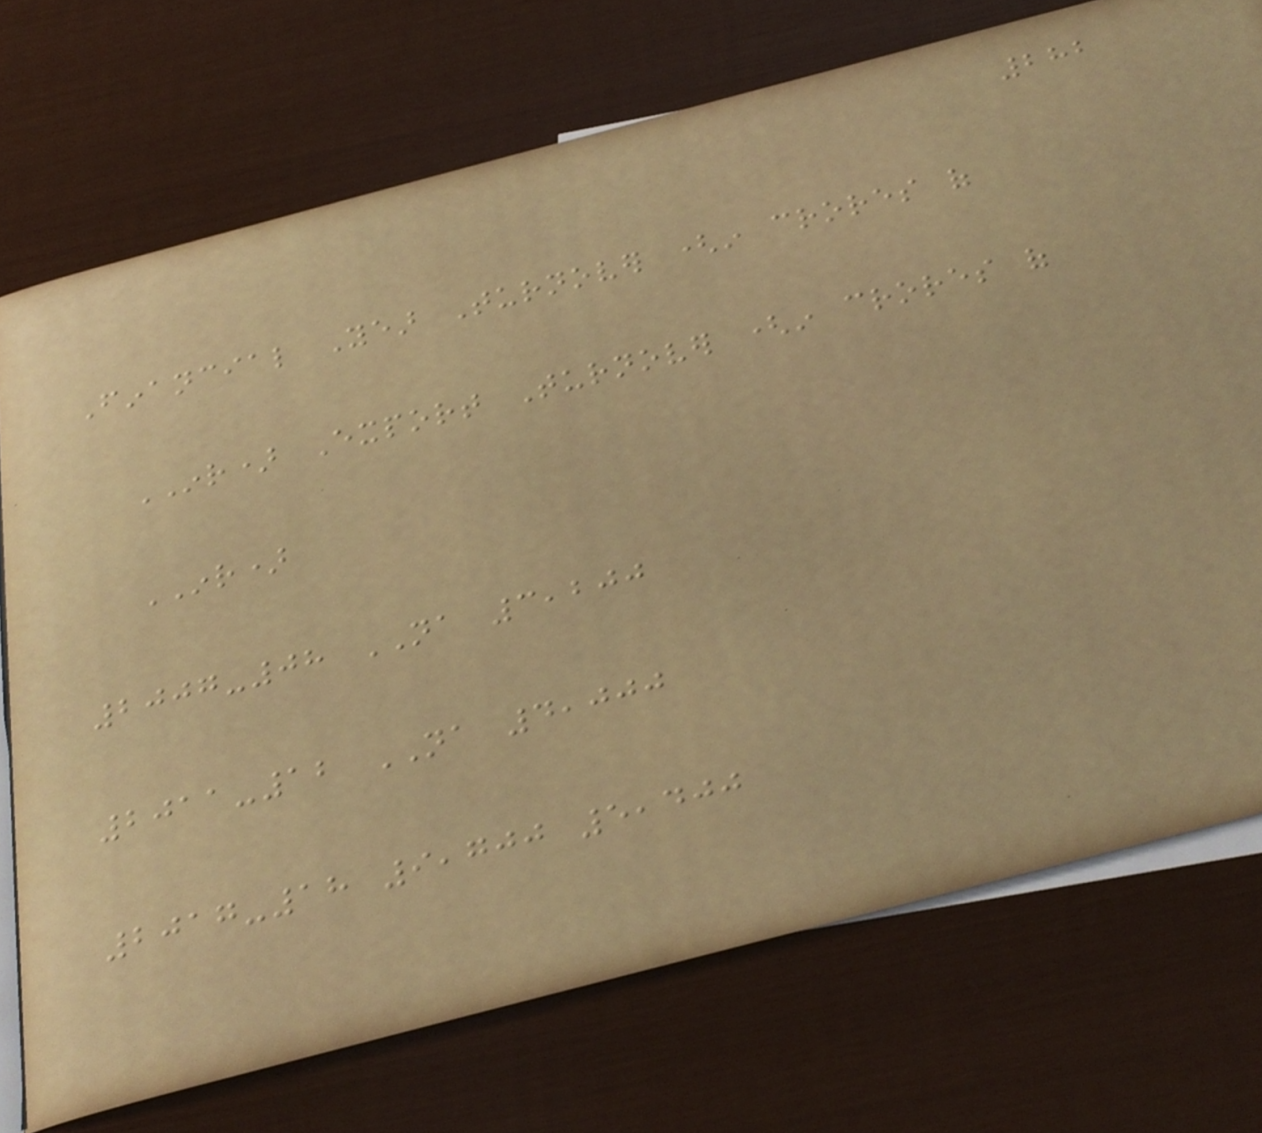282
Financial Year Turnover (in crores of
INR) Export Turnover (in crores of
INR)
2007-08 NA 3,200
2011-12 NA 4,000
2017-18 9,700 5,400
